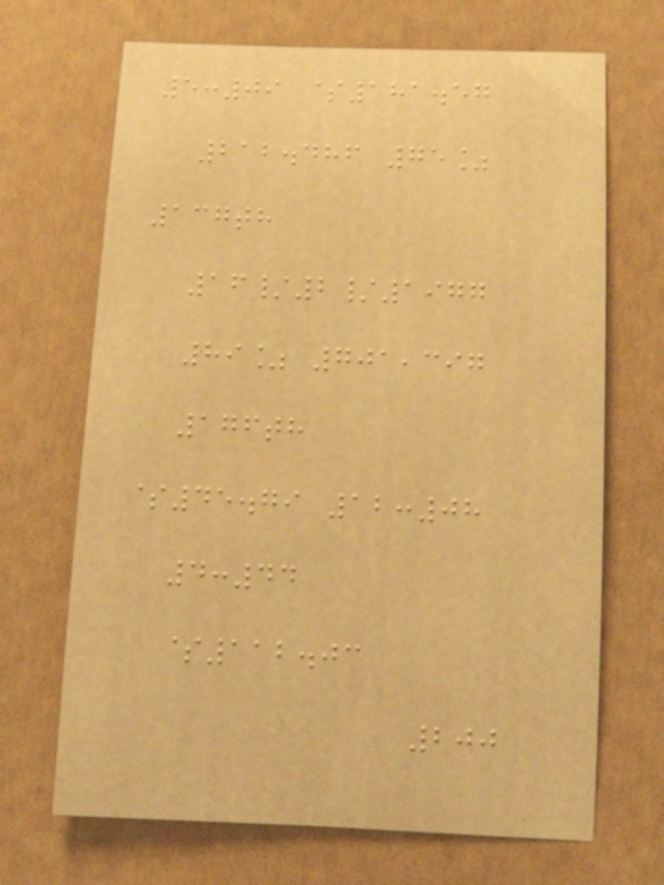5:09 $181.57
212.486 75%
137th
16/2/1977
89% 701,397
176th
$45.79 12:08
4:44
$112.03
200
